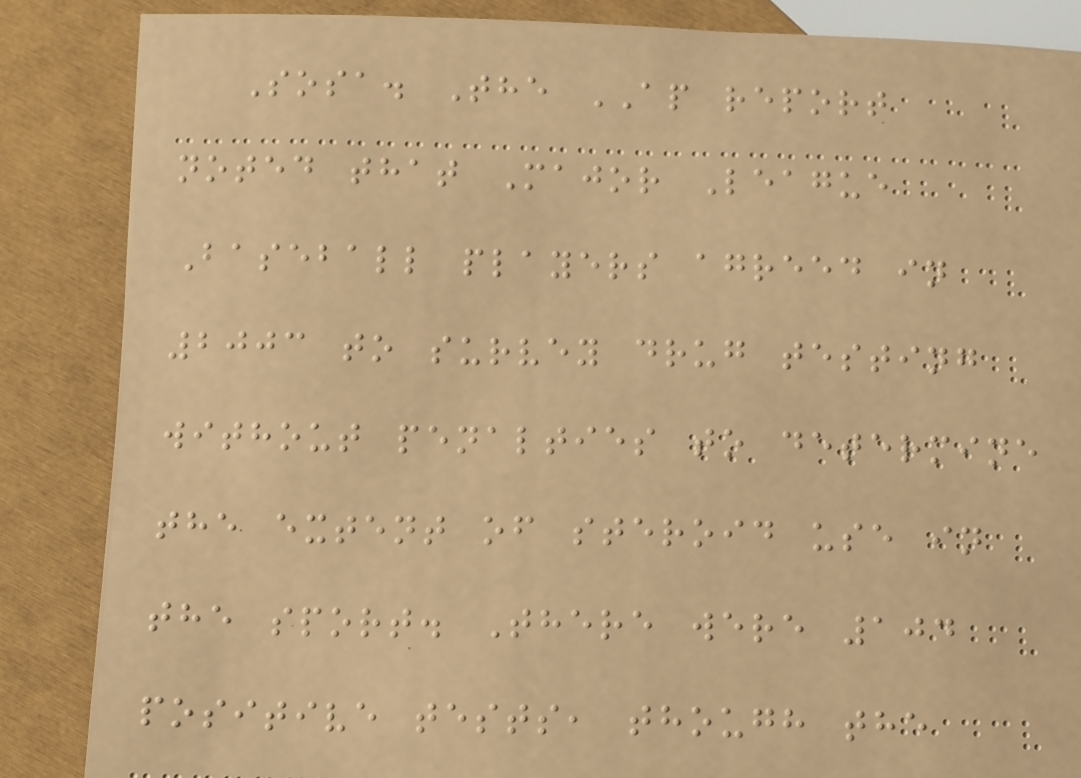Sosa. The AP report
noted that Major League
Baseball players agreed in
2003 to survey drug testing
without penalties to determine
the extent of steroid use in
the sport. There were 104
positive tests, though the
